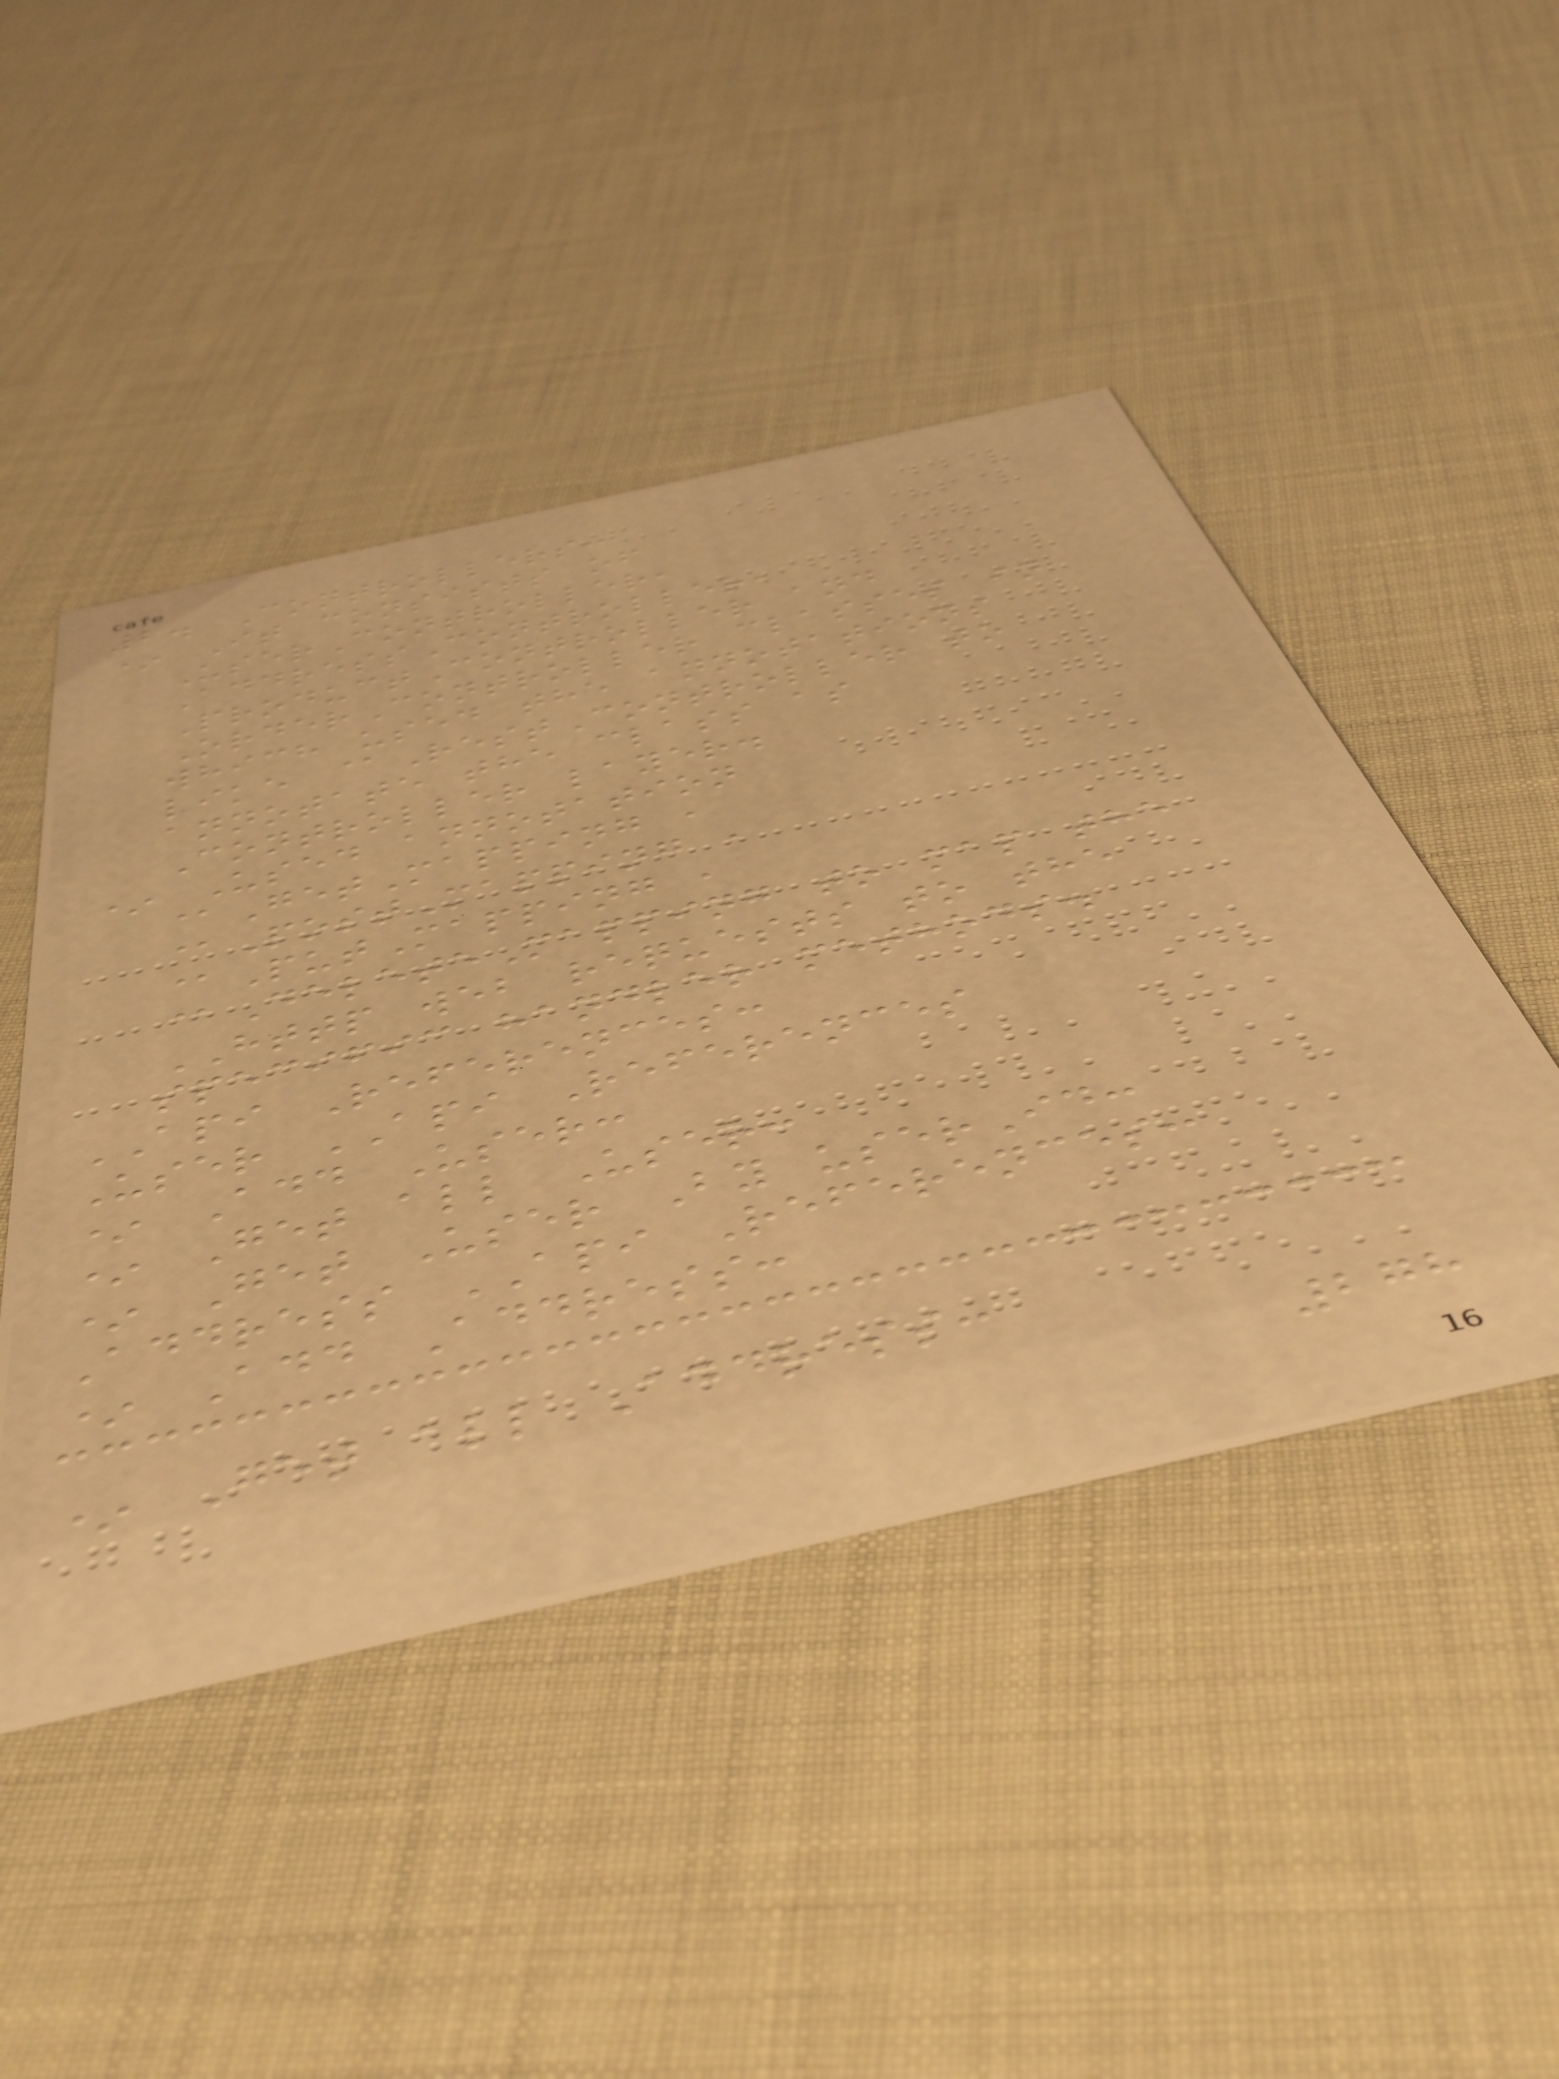2. Controllers:
* It consists of
UserController,
AddressController,
ProductController and
OrderController classes in
which used the annotations
like @RestController to
annotate the class as
Controller layer.
* Used annotation
@GetMapping ,
@PostMapping ,
@PutMapping ,
@DeleteMapping to map the
HTTP web requests to the
specific handler methods.
API References:
User API References
* Add User:
* Get all User:
* Get User By userId:
Address API References:
* Add Address:
* Get all Address:
278
